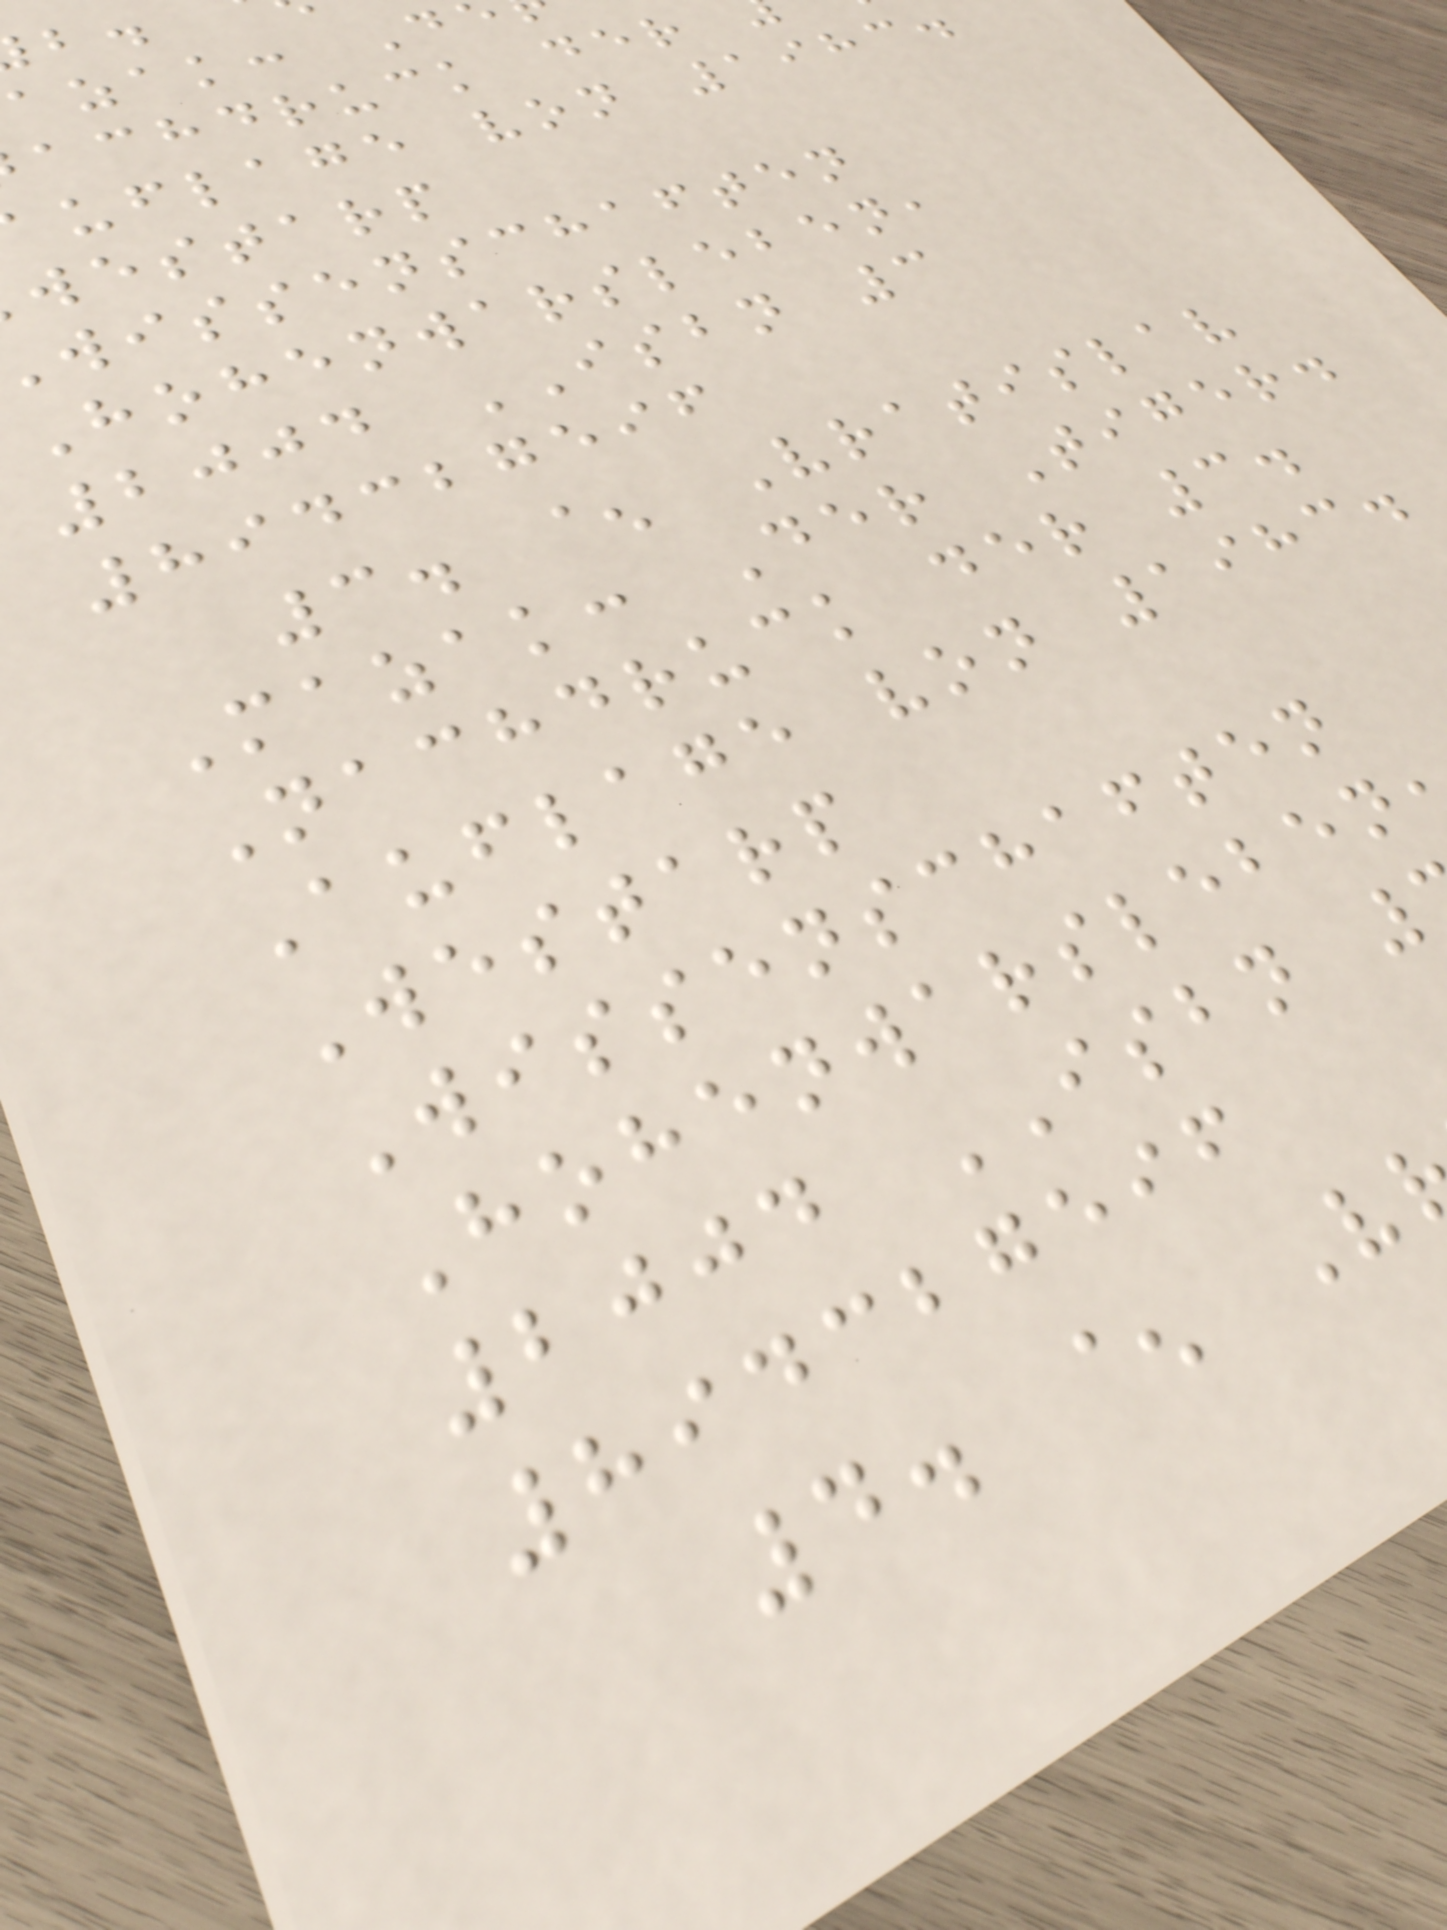azak: D
achdruck der
uflage von 1983.
westarp
wissenschaften
Hohenwarsleben,
2004 ISBN 3
894327596
3. ^ Vratislav
Mazak: Der Tiger.
Nachdruck der 3.
Auflage von 1983.
Westarp
Wissenschaften
Hohenwarsleben
2004 ISBN
894327596
4. ^ V
